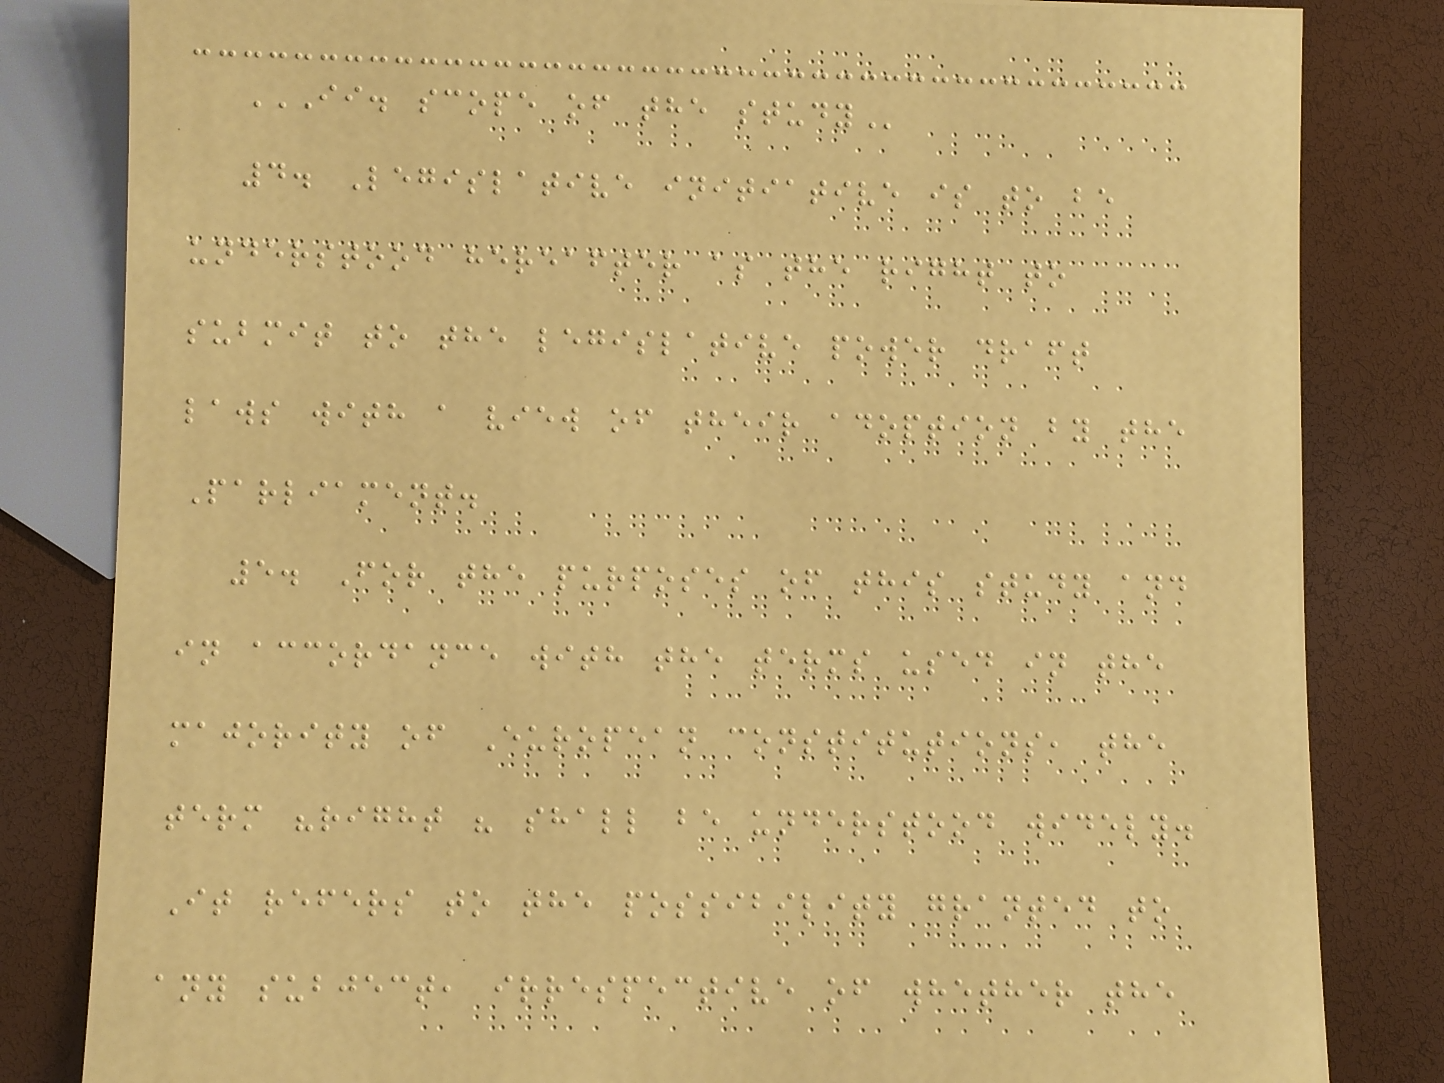II. SCOPE OF THE STUDY
4. Legislative initiative is to be
understood hereafter as the right to
submit to the legislative power draft
laws with a view of their adoption by the
Parliament.
5. For the purposes of this study and
in accordance with the terms used in the
majority of European constitutions, the
term "right " shall be understood widely.
It refers to the possibility granted to
any subject, irrespective of whether the
